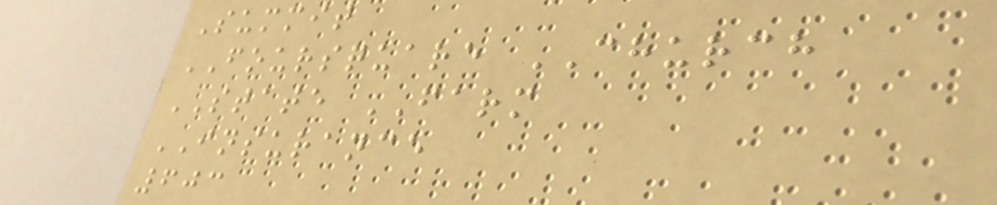Summit
FOURSQUARE CHURCH
STATE FARM
INSURANCE
603
